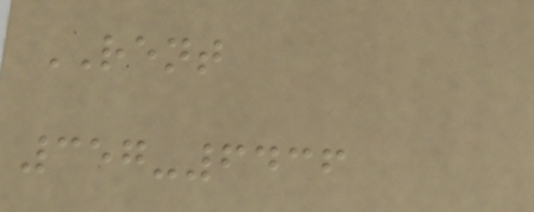RENT
357-6436
